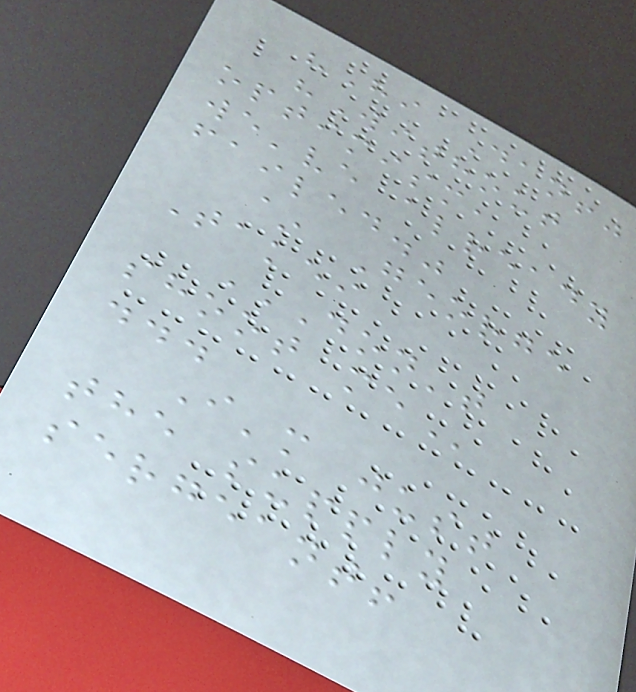"Hi Dan!"
"Without
optimism,
we've already
failed."
~ George
Takei
DON'T
SHOOT ME
...
I'm just
the supply
sergeant!
